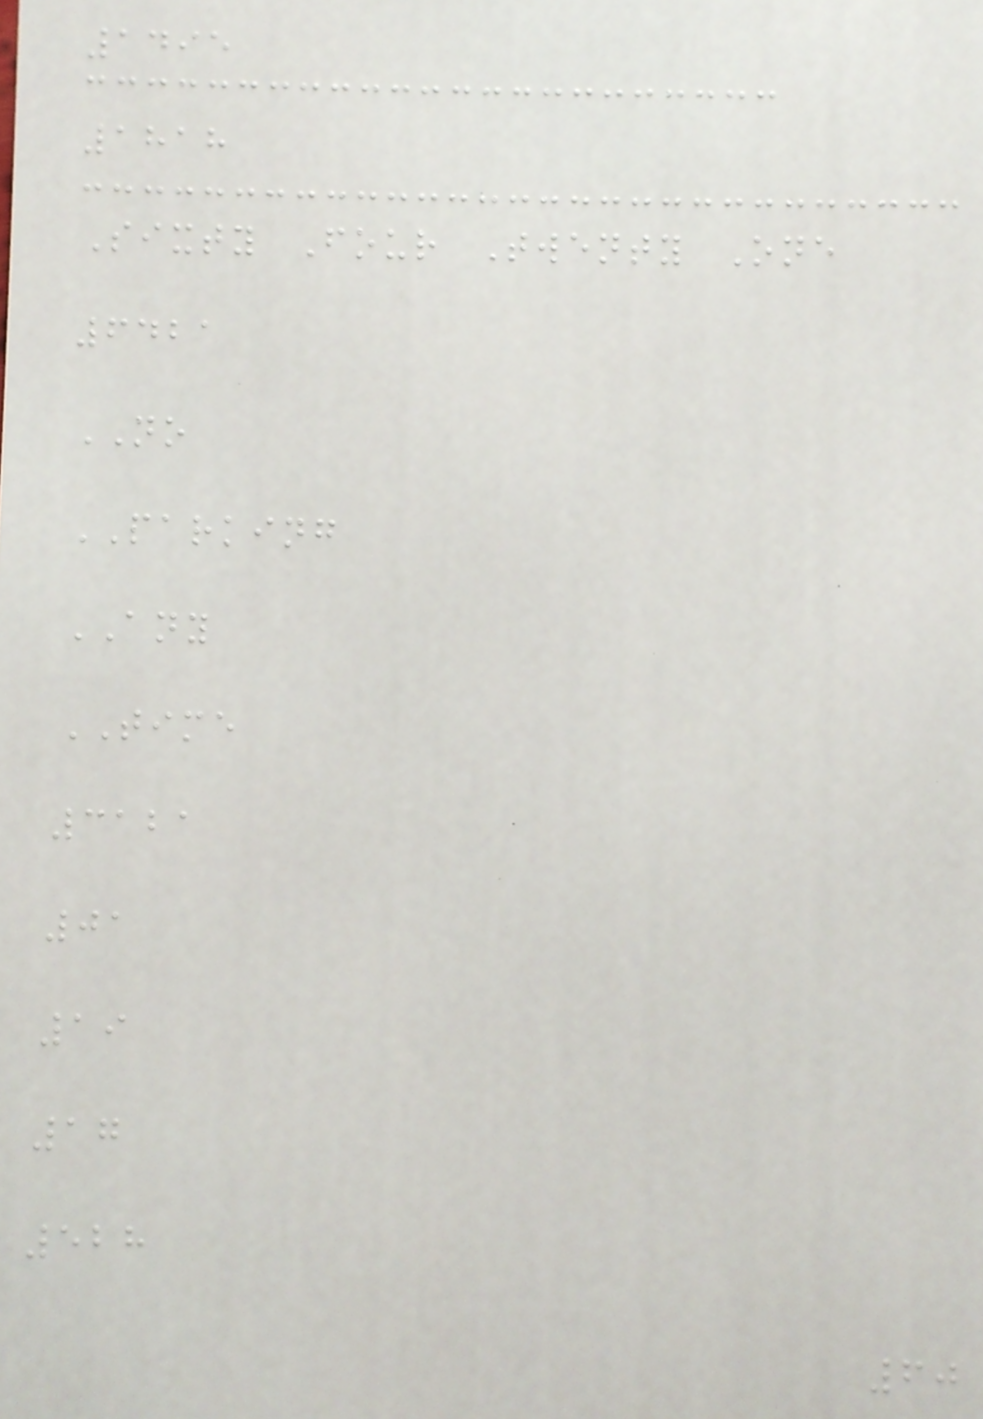1495
1818
Sixty Four Twenty One
6421
NO
PARKING
ANY
TIME
3121
01
19
17
528
60
